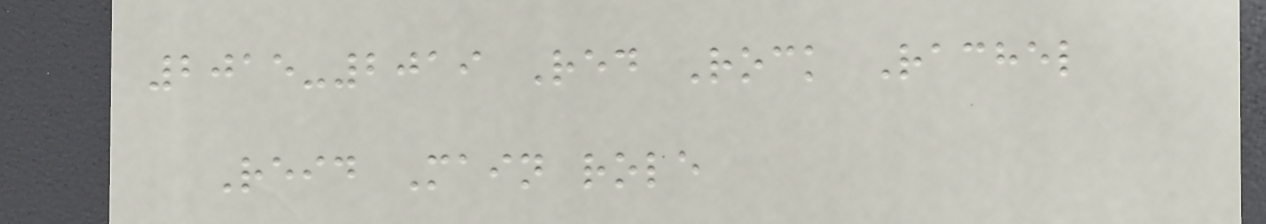2015-2019 Red Rock Rachel
Reid Main role
